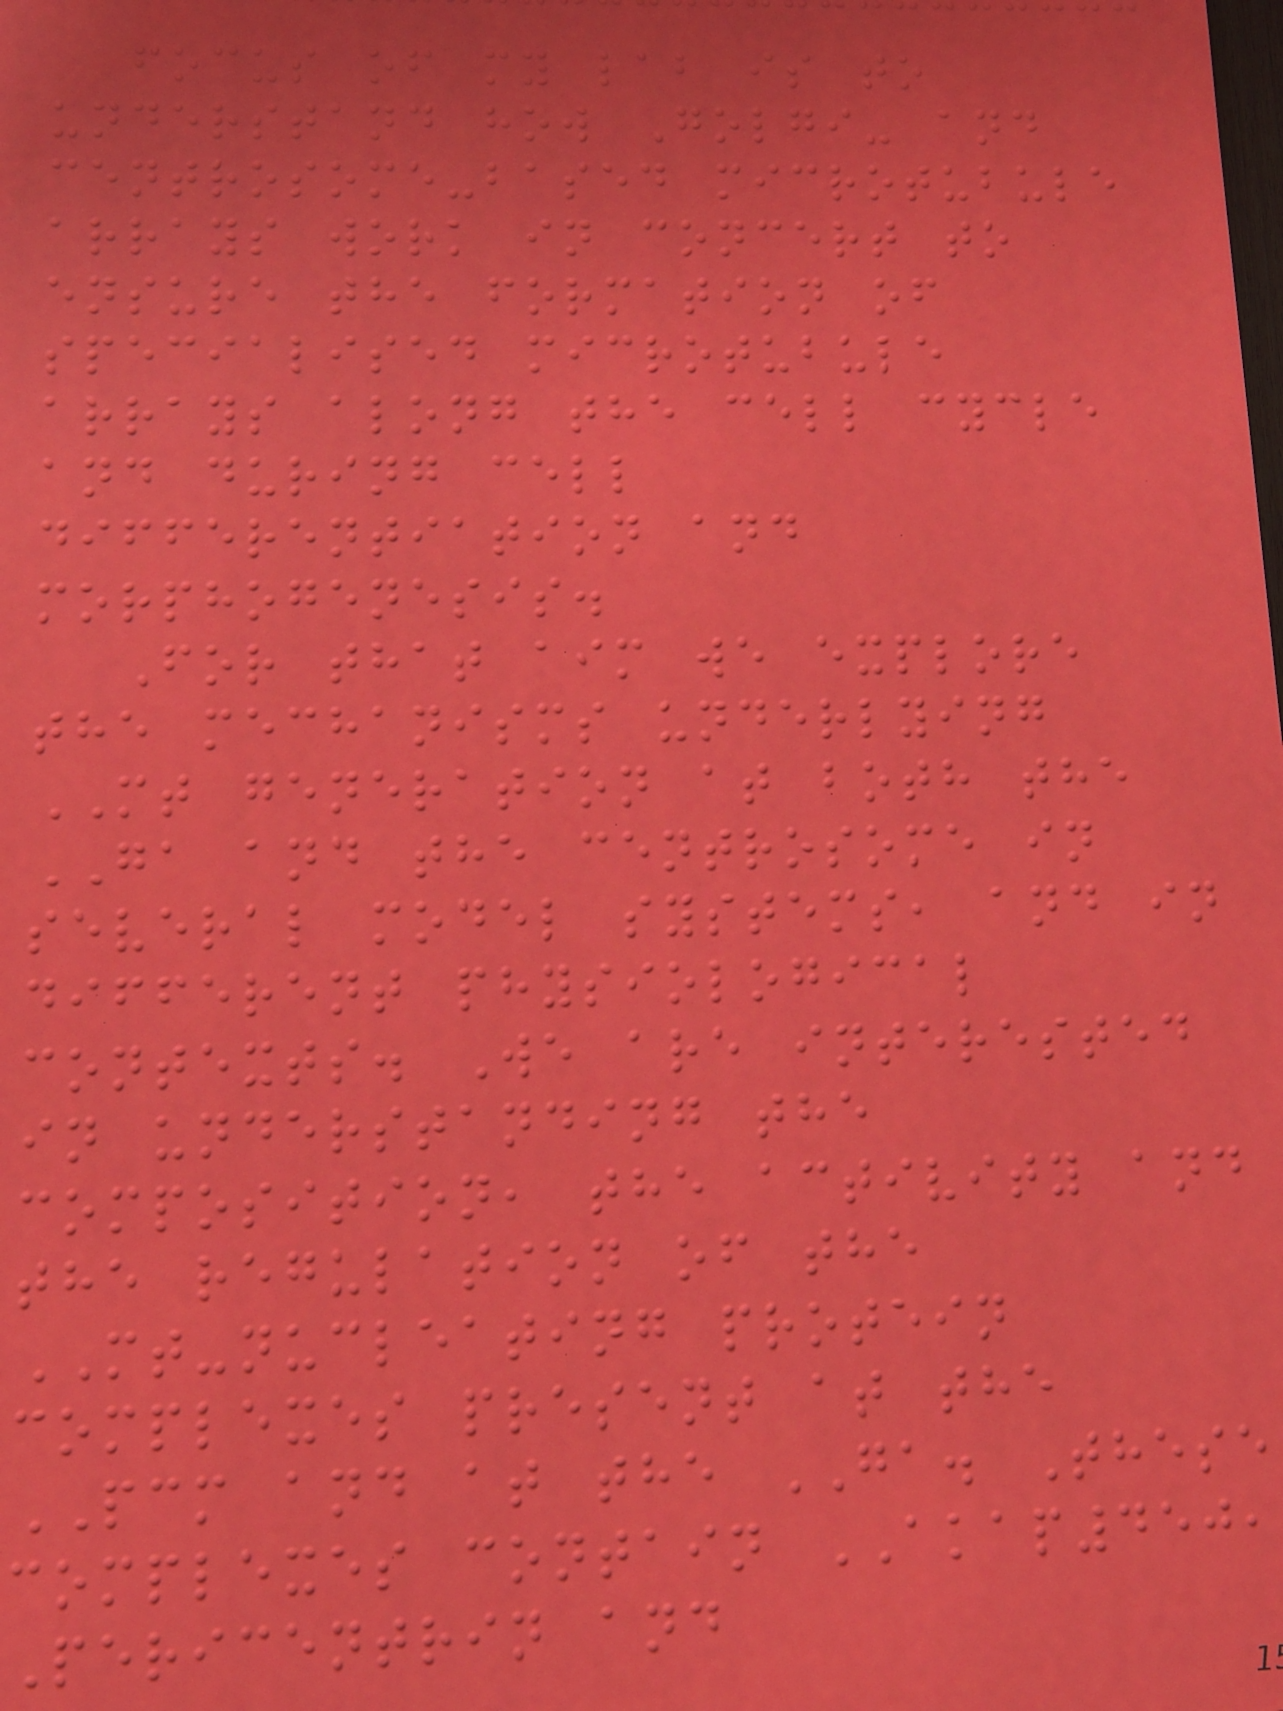focus of my lab is to
understand how Golgi- and
centrosome-based microtubule
arrays work in concert to
ensure the formation of
specialised microtubule
arrays along the cell cycle
and during cell
differentiation and
morphogenesis.
For that aim we explore
the mechanisms underlying
MT generation at both the
GA and the centrosome in
several model systems, and in
different physiological
contexts. We are interested
in understanding the
composition, the activity and
the regulation of the
MT-nucleating protein
complexes present at the
PCM and at the GA. These
complexes contain AKAP450,
Pericentrin and
